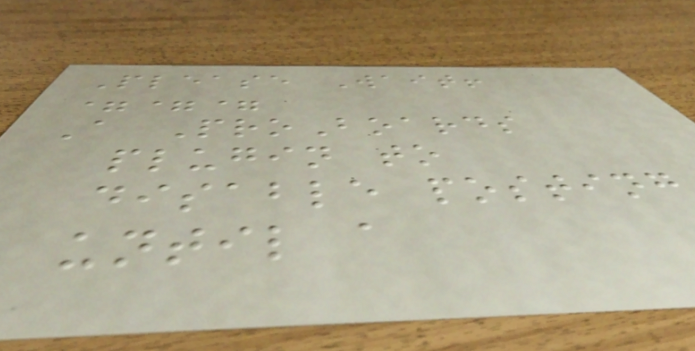Please Wait!
===
A ProBoards
plugin to
disable posting
until a
